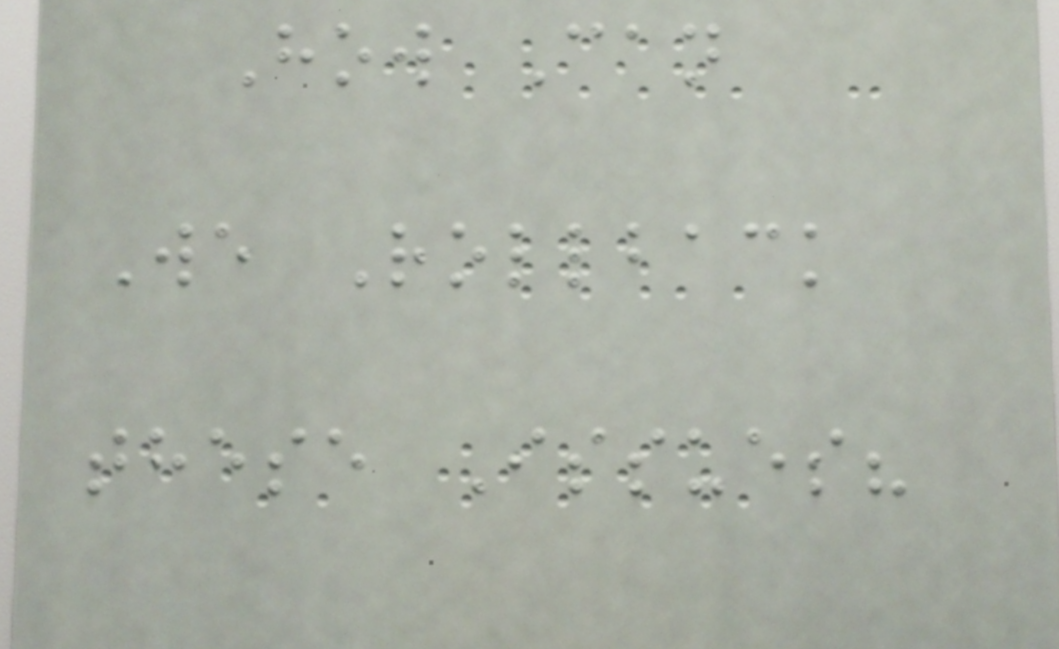How Can
We Rollback
these Issues?
